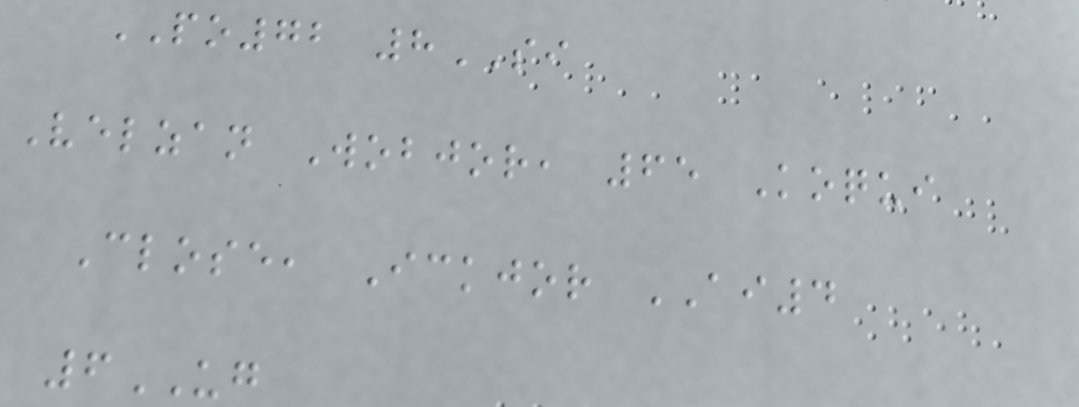PO72 8SI
Velzan Wobjor, 65 Koqui
Close, Ickjor AI4
6UG
